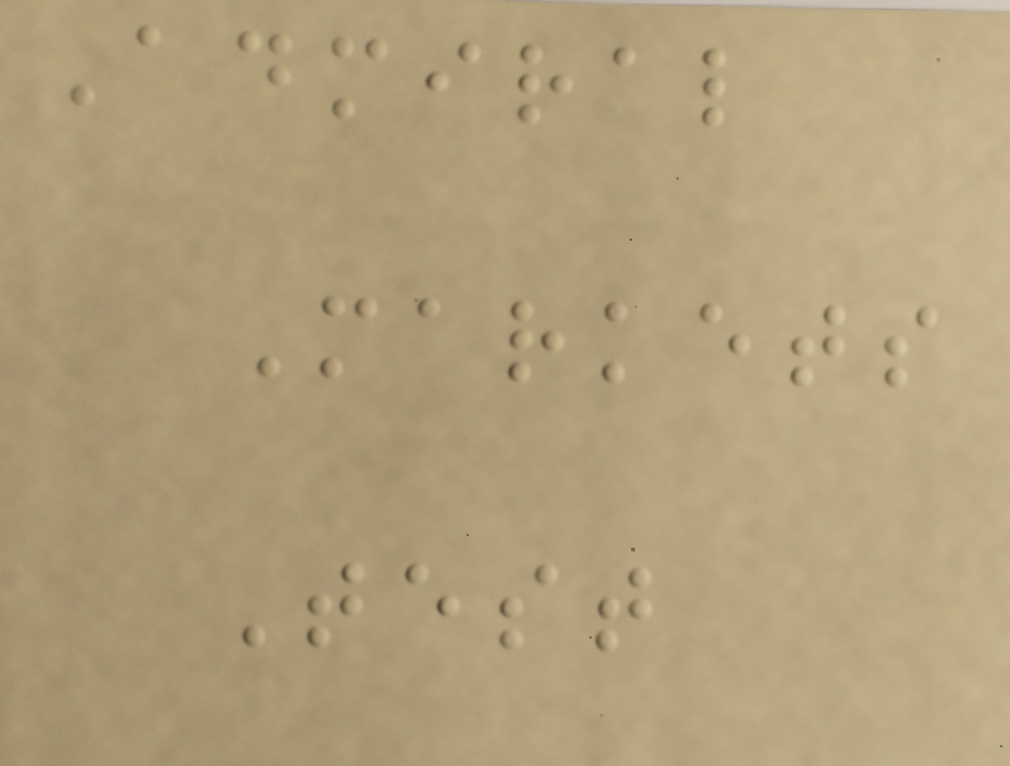Admiral
Markets
Test
